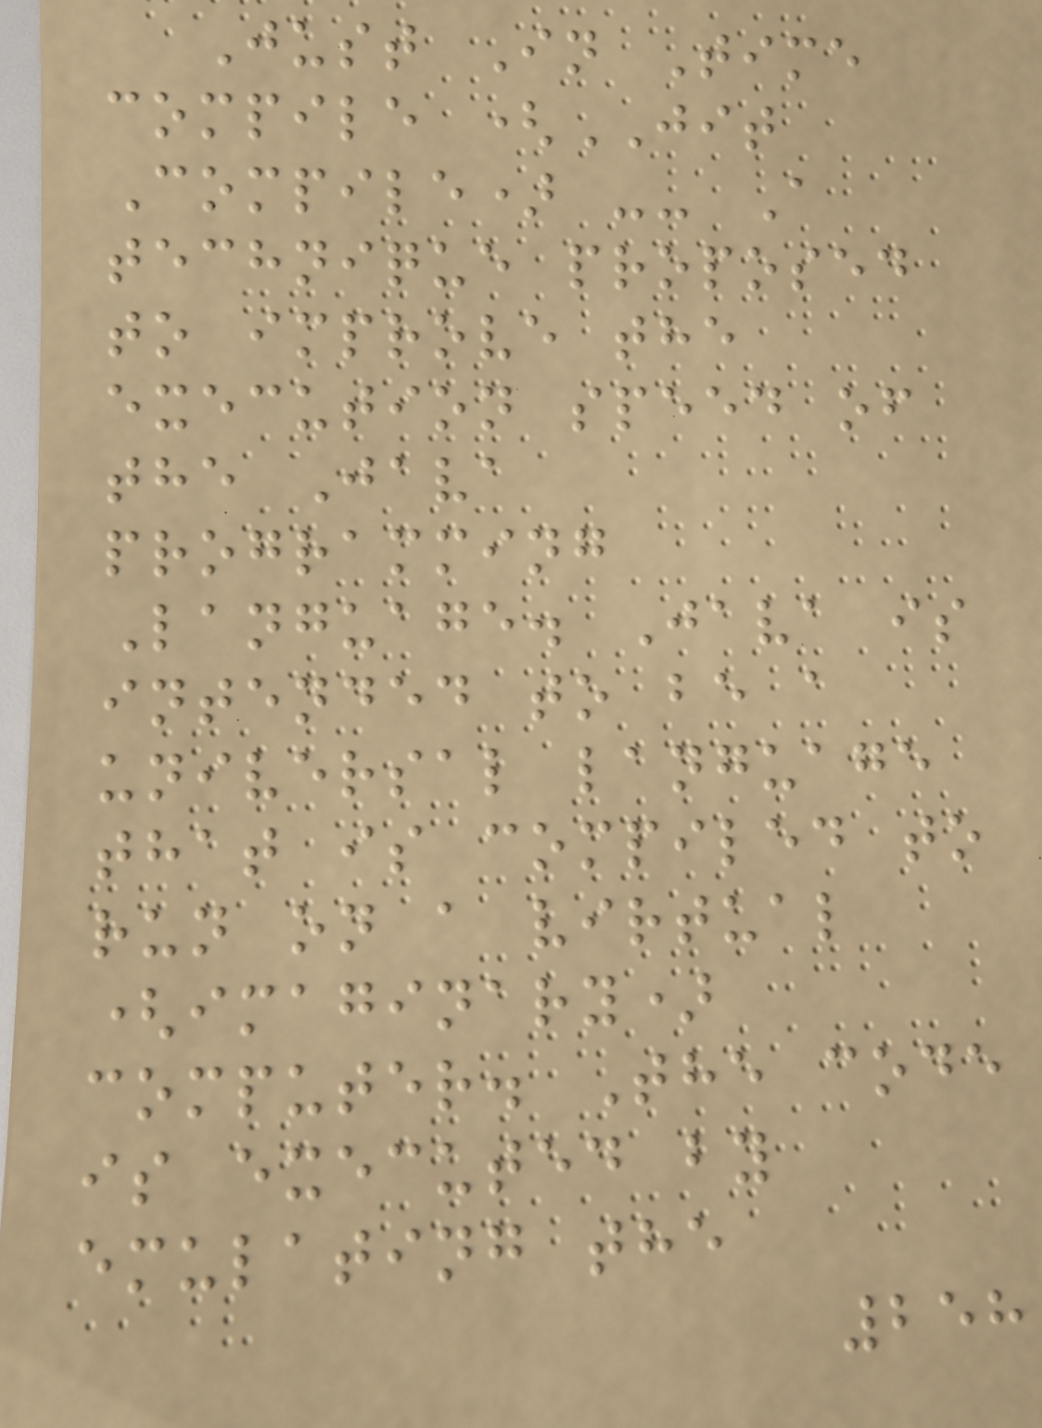Just In Time
compile (JIT
Compile) -- A
technique proposed
to improve the
execution speed of
the Java
programming
Language. Java is
intended to be a
universal language
that is compiled to
run on a virtual
(imaginary)
computer. The code
is executed by
emulating the
258
